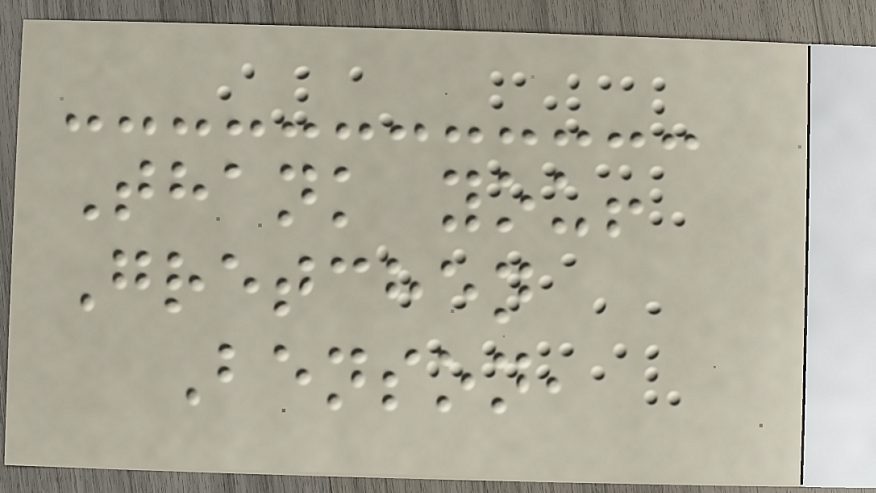Thank you!
Gretchen
Benson,
